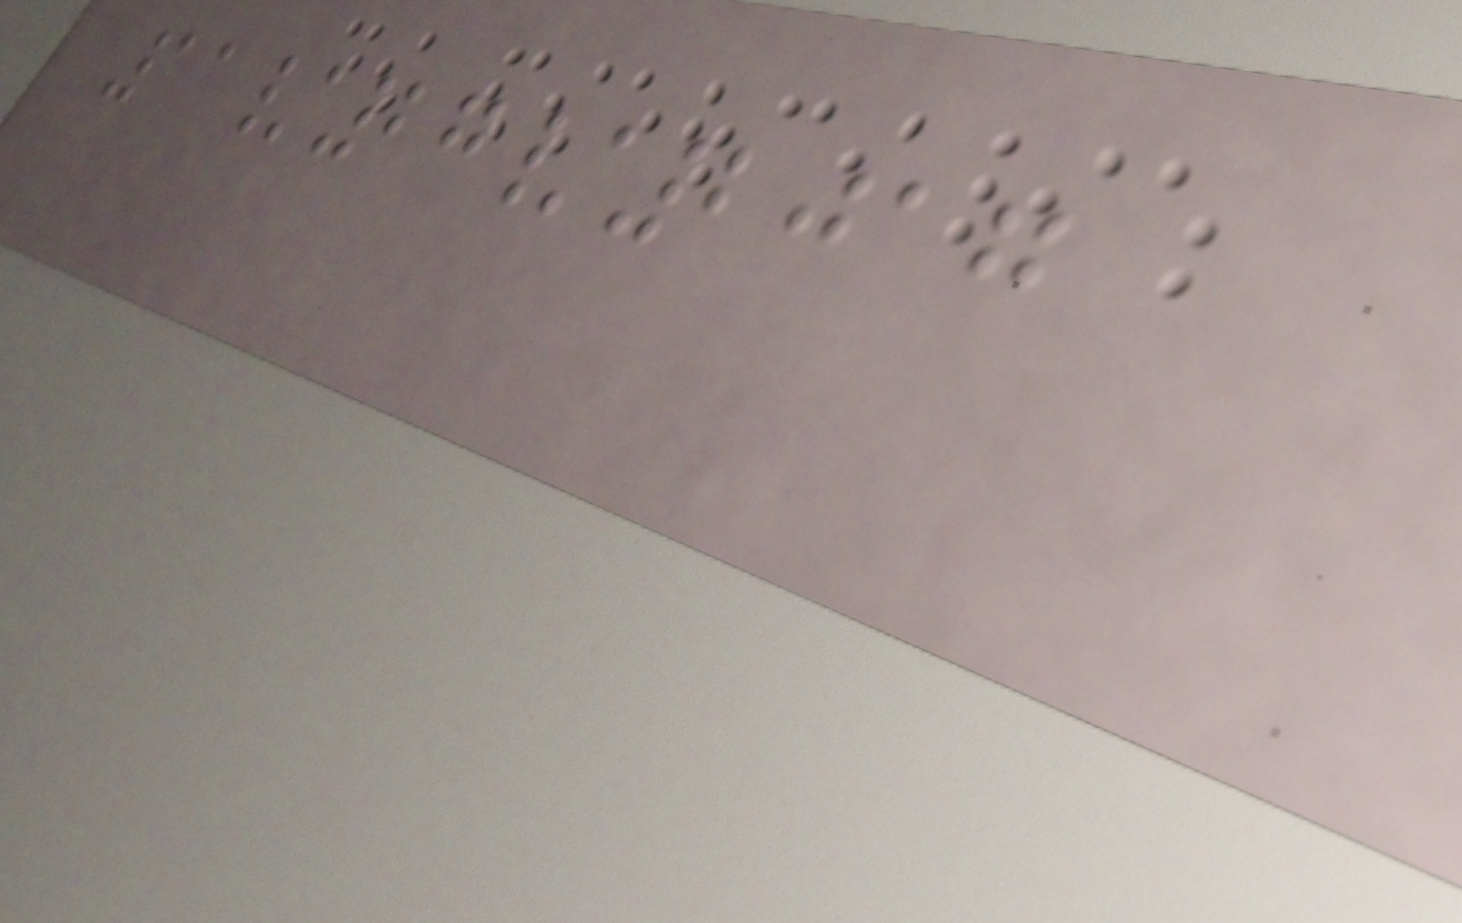11/27/2017
